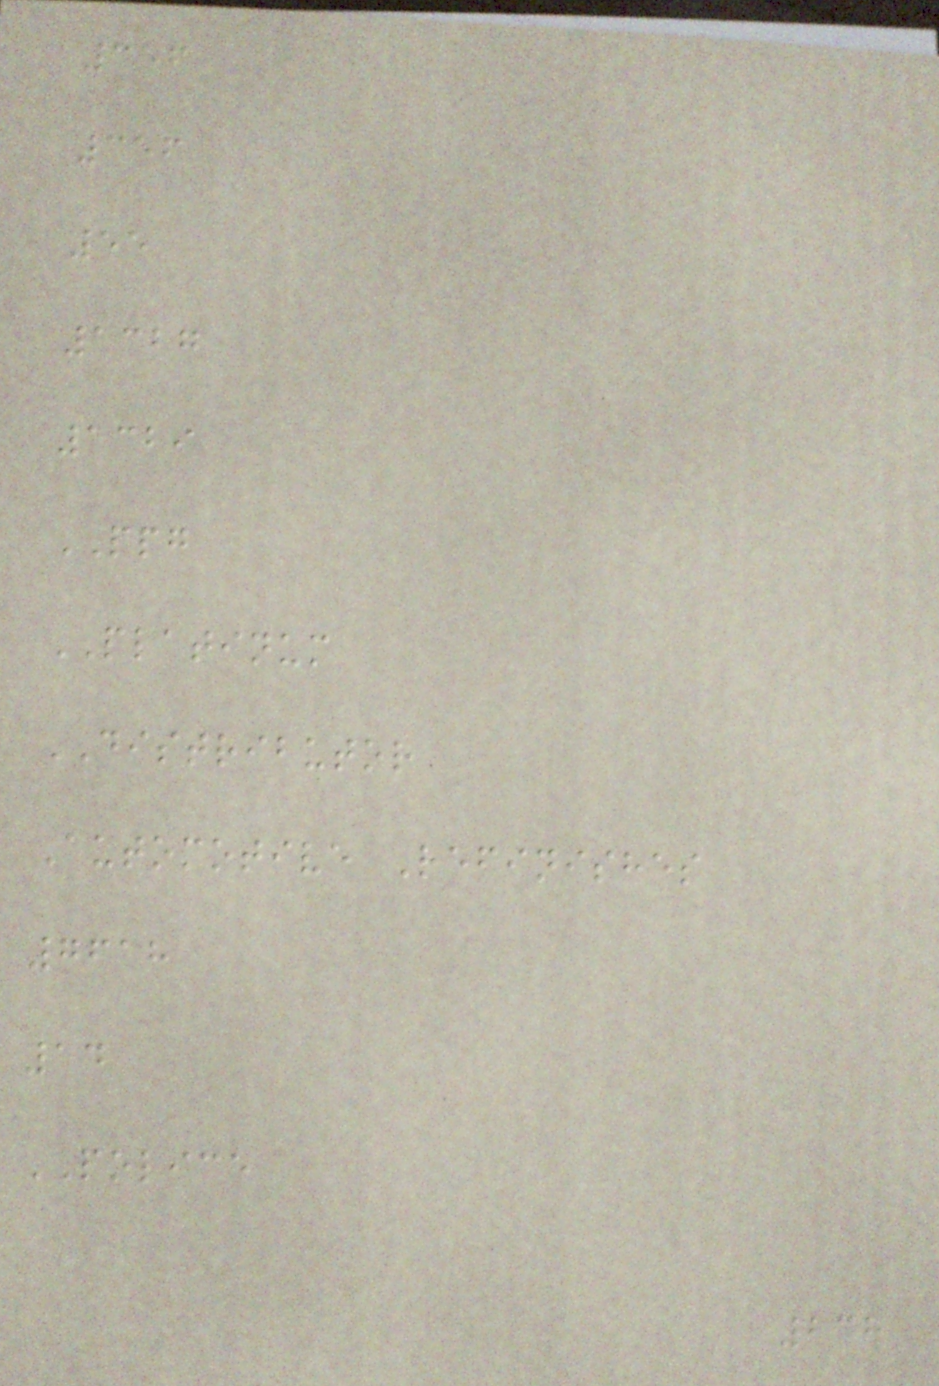356
356
55
1327
1329
PPG
PLATINUM
DISTRIBUTOR
Automotive Refinishes
7618
14
POLICE
238
